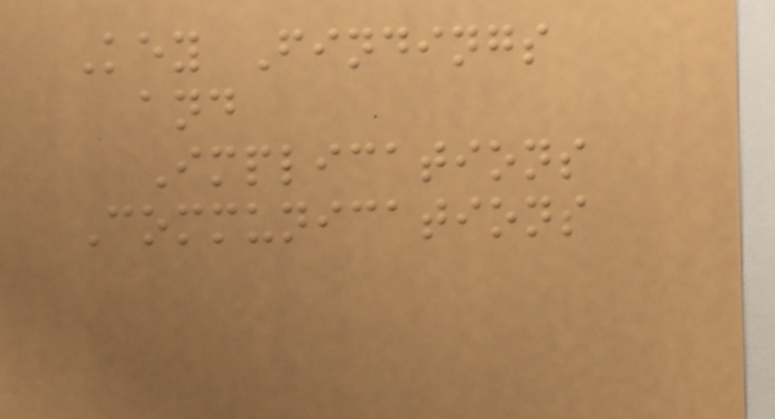Key Findings
and
Implications
Communications
